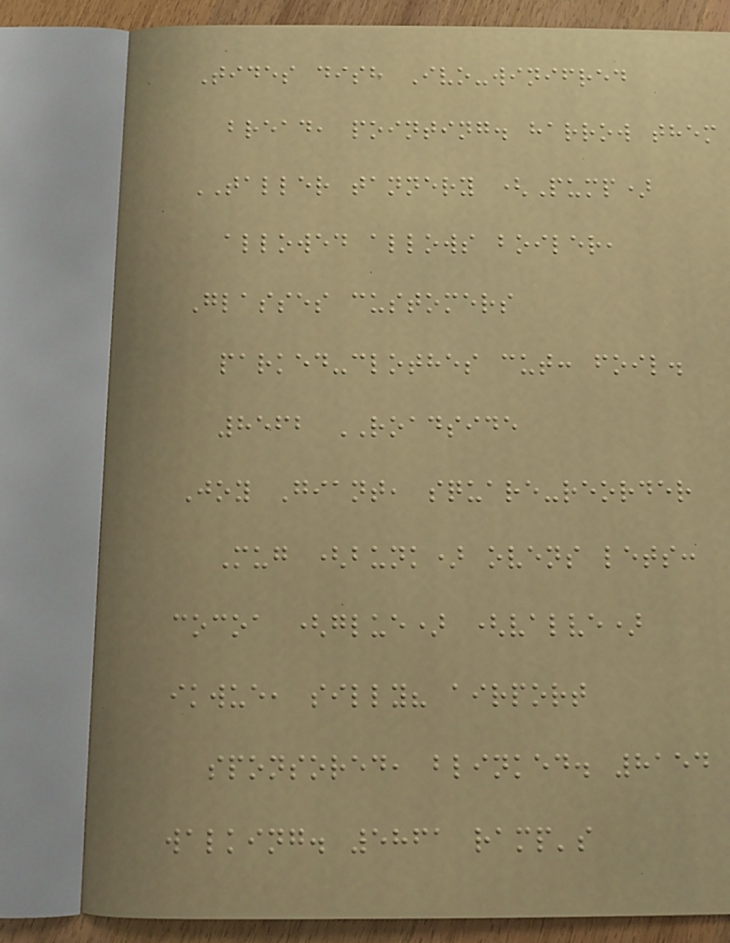Tides dish Ivo-winifred
bread, pointing. harrow them
TALLER tannery (Pump)
allowed allows boiler,
Glasses customers
parked-clothes cut: foil.
8562 ROADSIDE
Joy Giant, square-reorder
Mug (bunk) ovens lets:
cocoa (glue) (valve)
ikwue, silly? airport
sponsored, blinked. 8154
walking. 5861 ramp's
